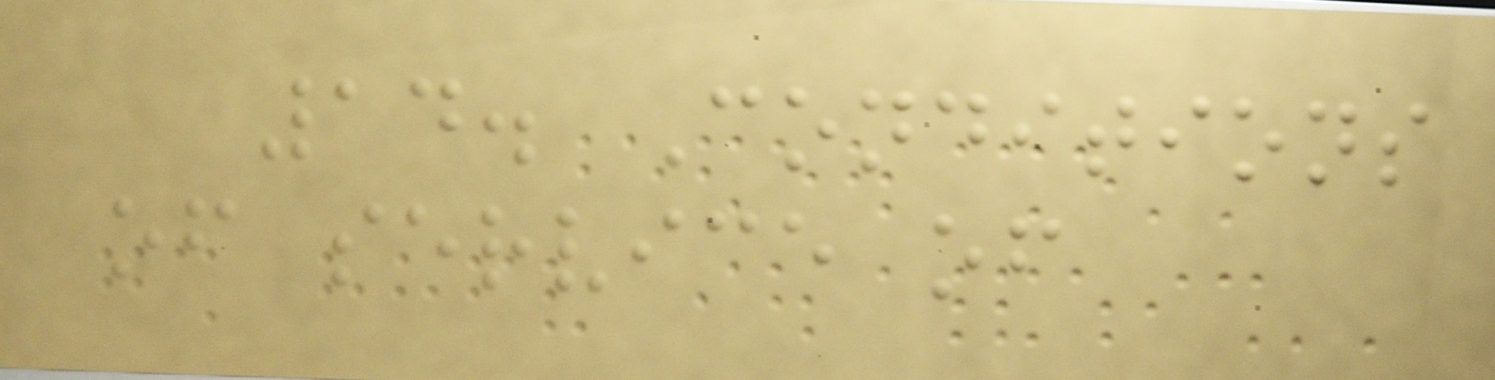14. Conditions
of service of
